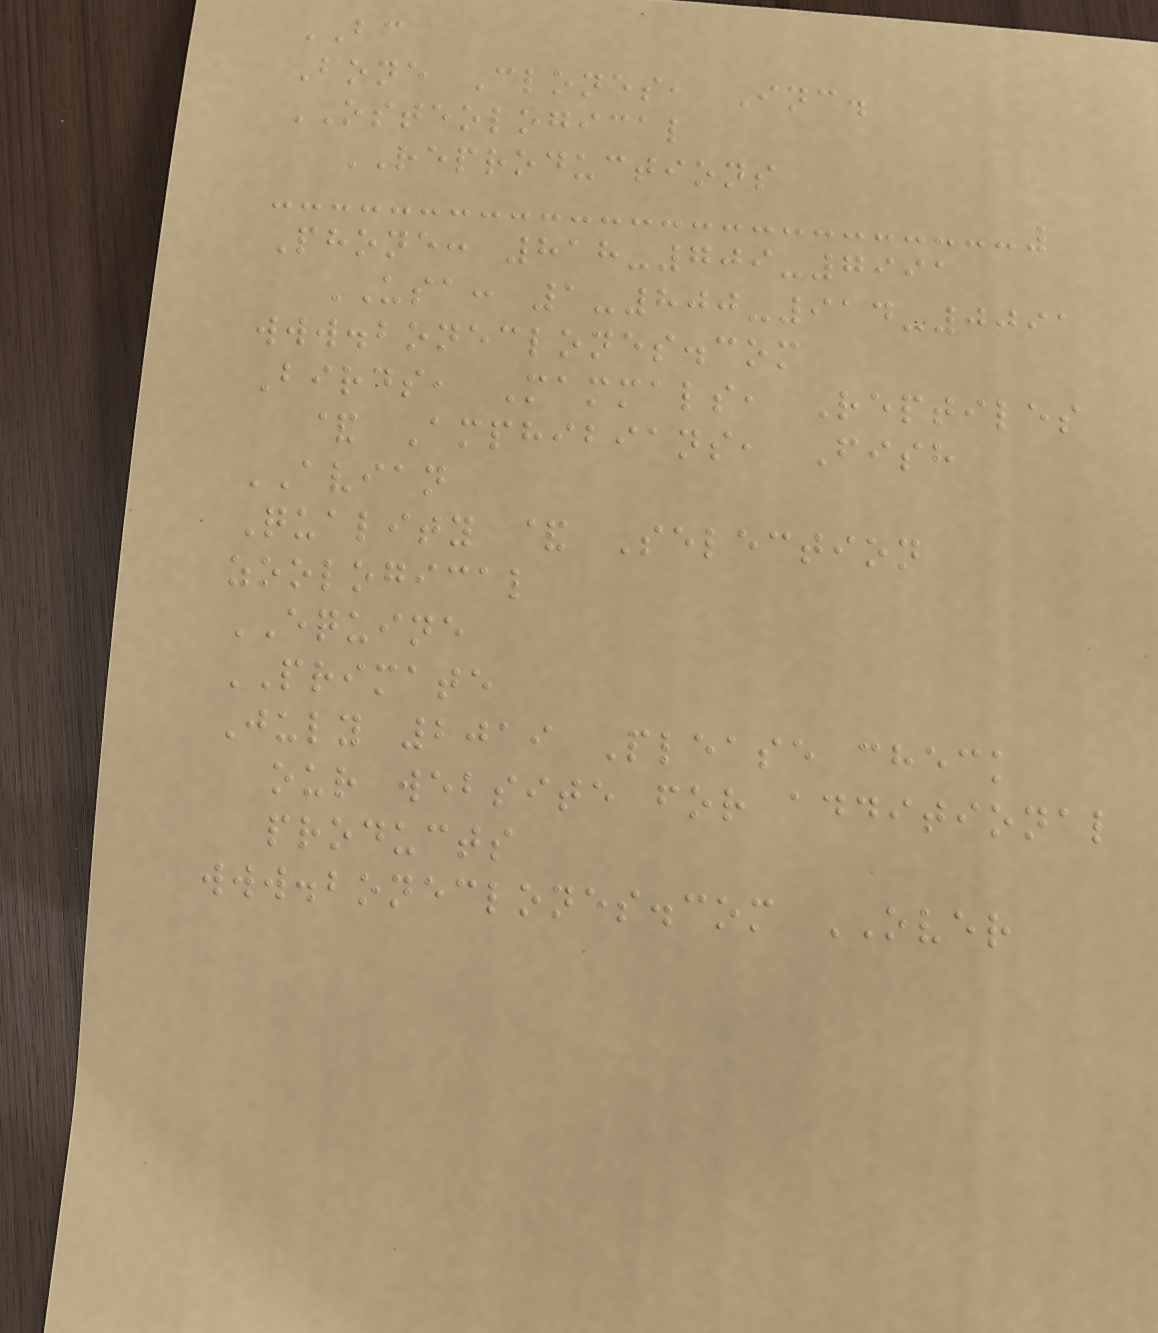BC
Bone Clones, Inc.
OSTEOLOGICAL
REPRODUCTIONS
Phone: 818-709-7991
USA: 1-800-914-0091
www.boneclones.com
Birds, Mammals, Reptiles
& Amphibians, Fish
AVIAN
Quality & Selection
zoological
EQUINE
PRIMATE
July 2019 Please check
our website for additional
products
www.boneclones.com OVER
